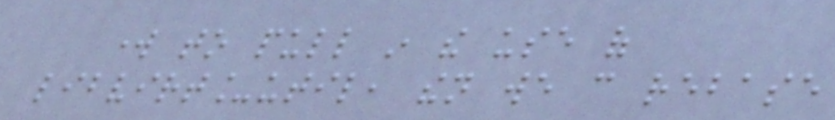work to pull in the use of
libvirt_util, then we can rebase
